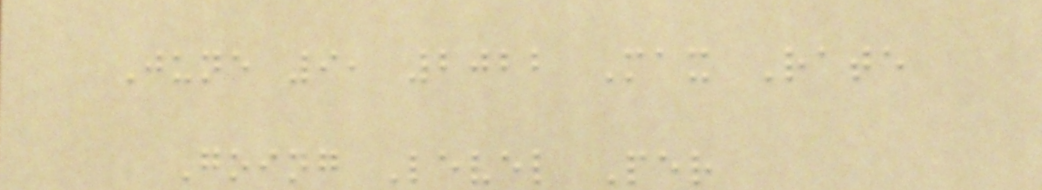June 9, 2022 Max Rate
Going Level Per
